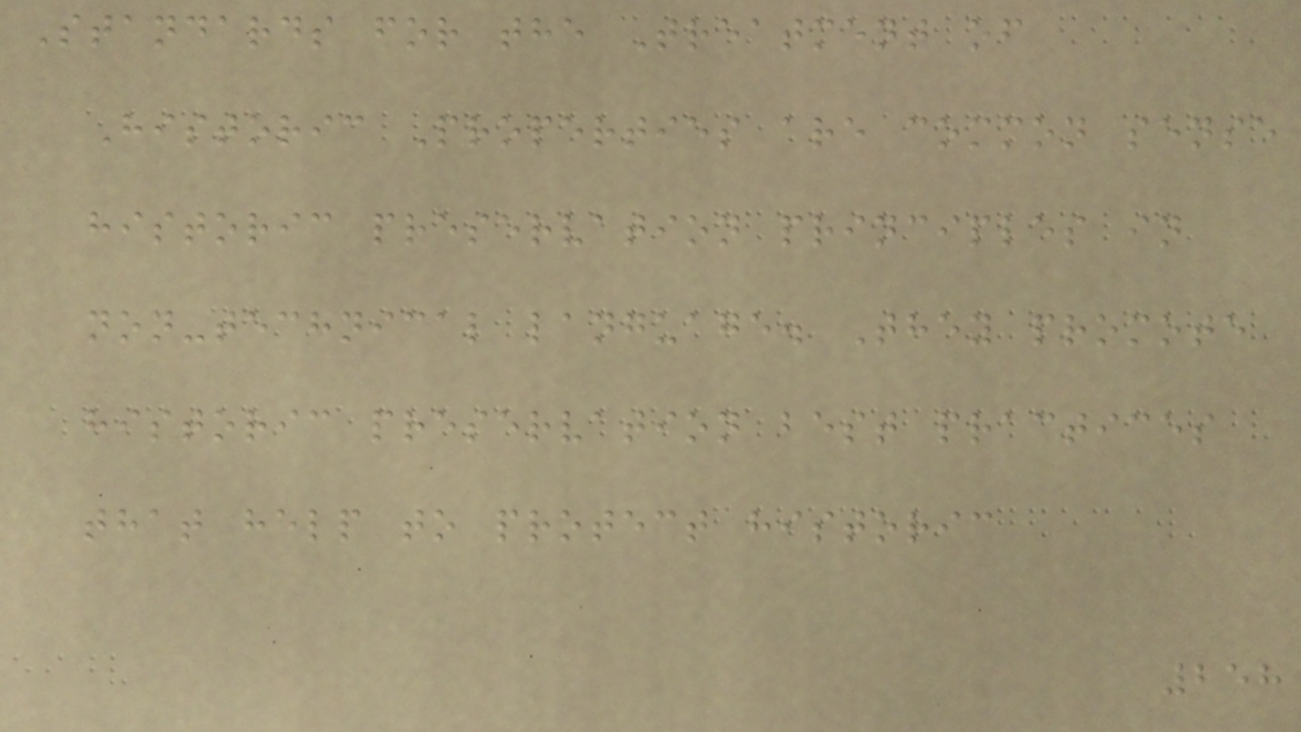Standards for the Treatment of
Historic Properties are common sense
historic preservation principles in
non-technical language. They promote
historic preservation best practices
that help to protect historic
258
